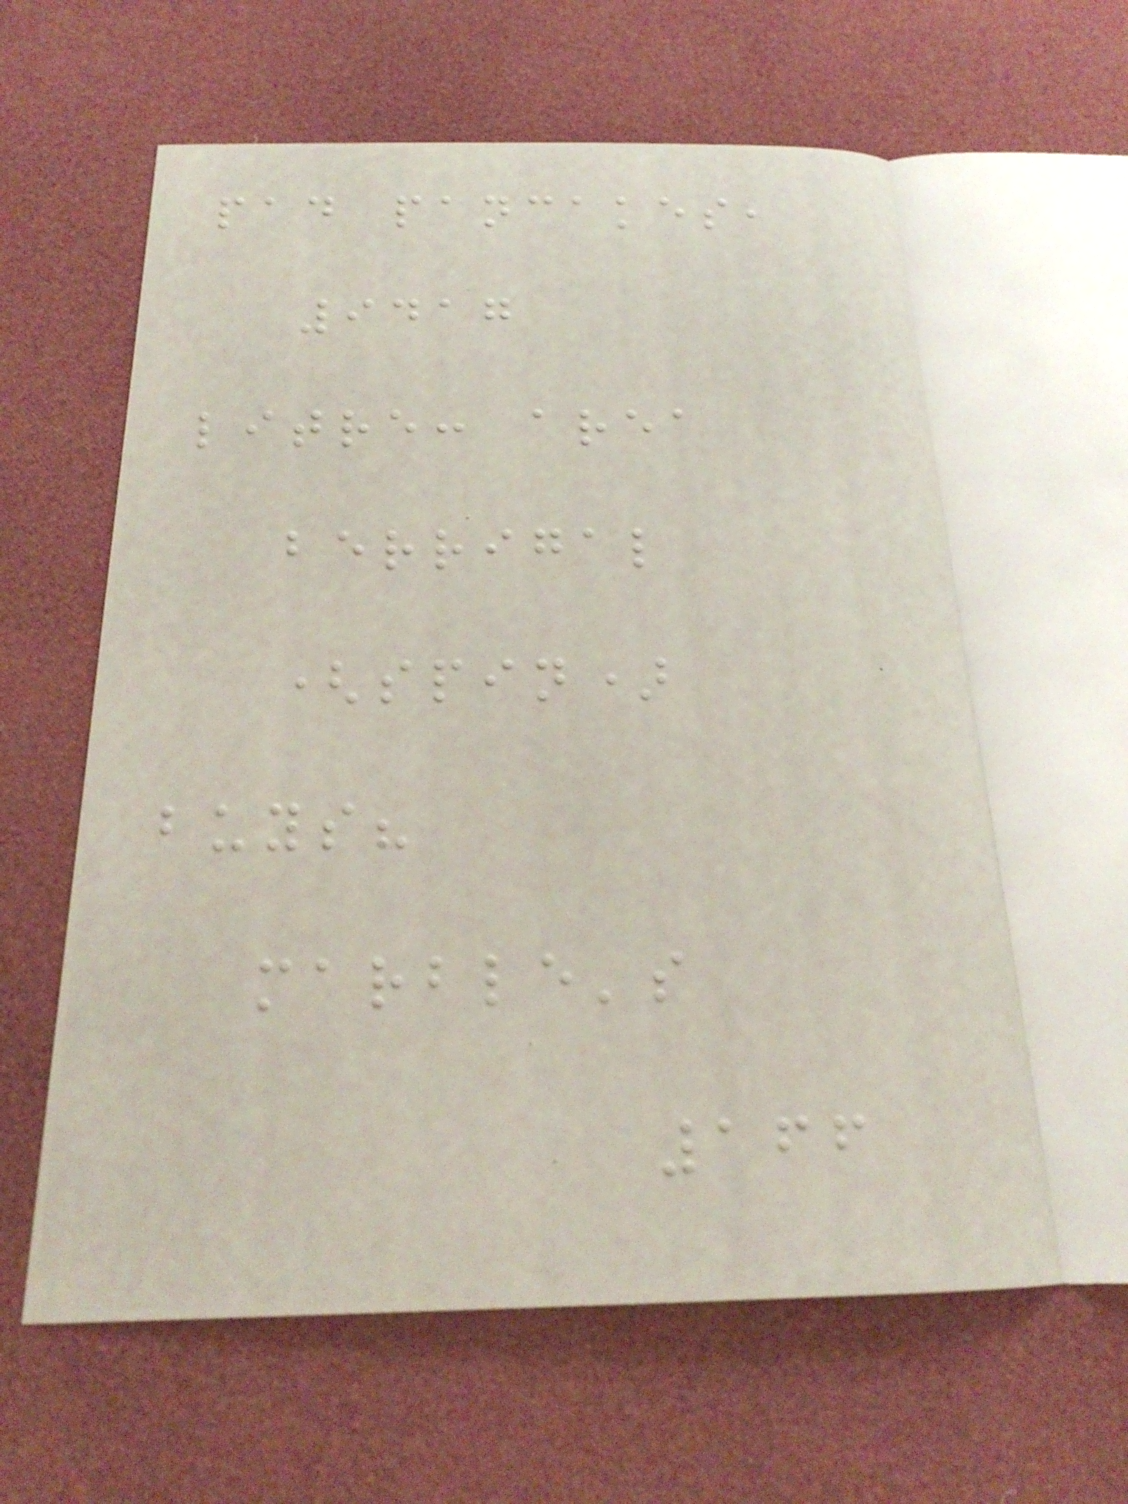pad pancakes,
9417
litre: area
berrigal
(spin)
buys?
marble's
166
